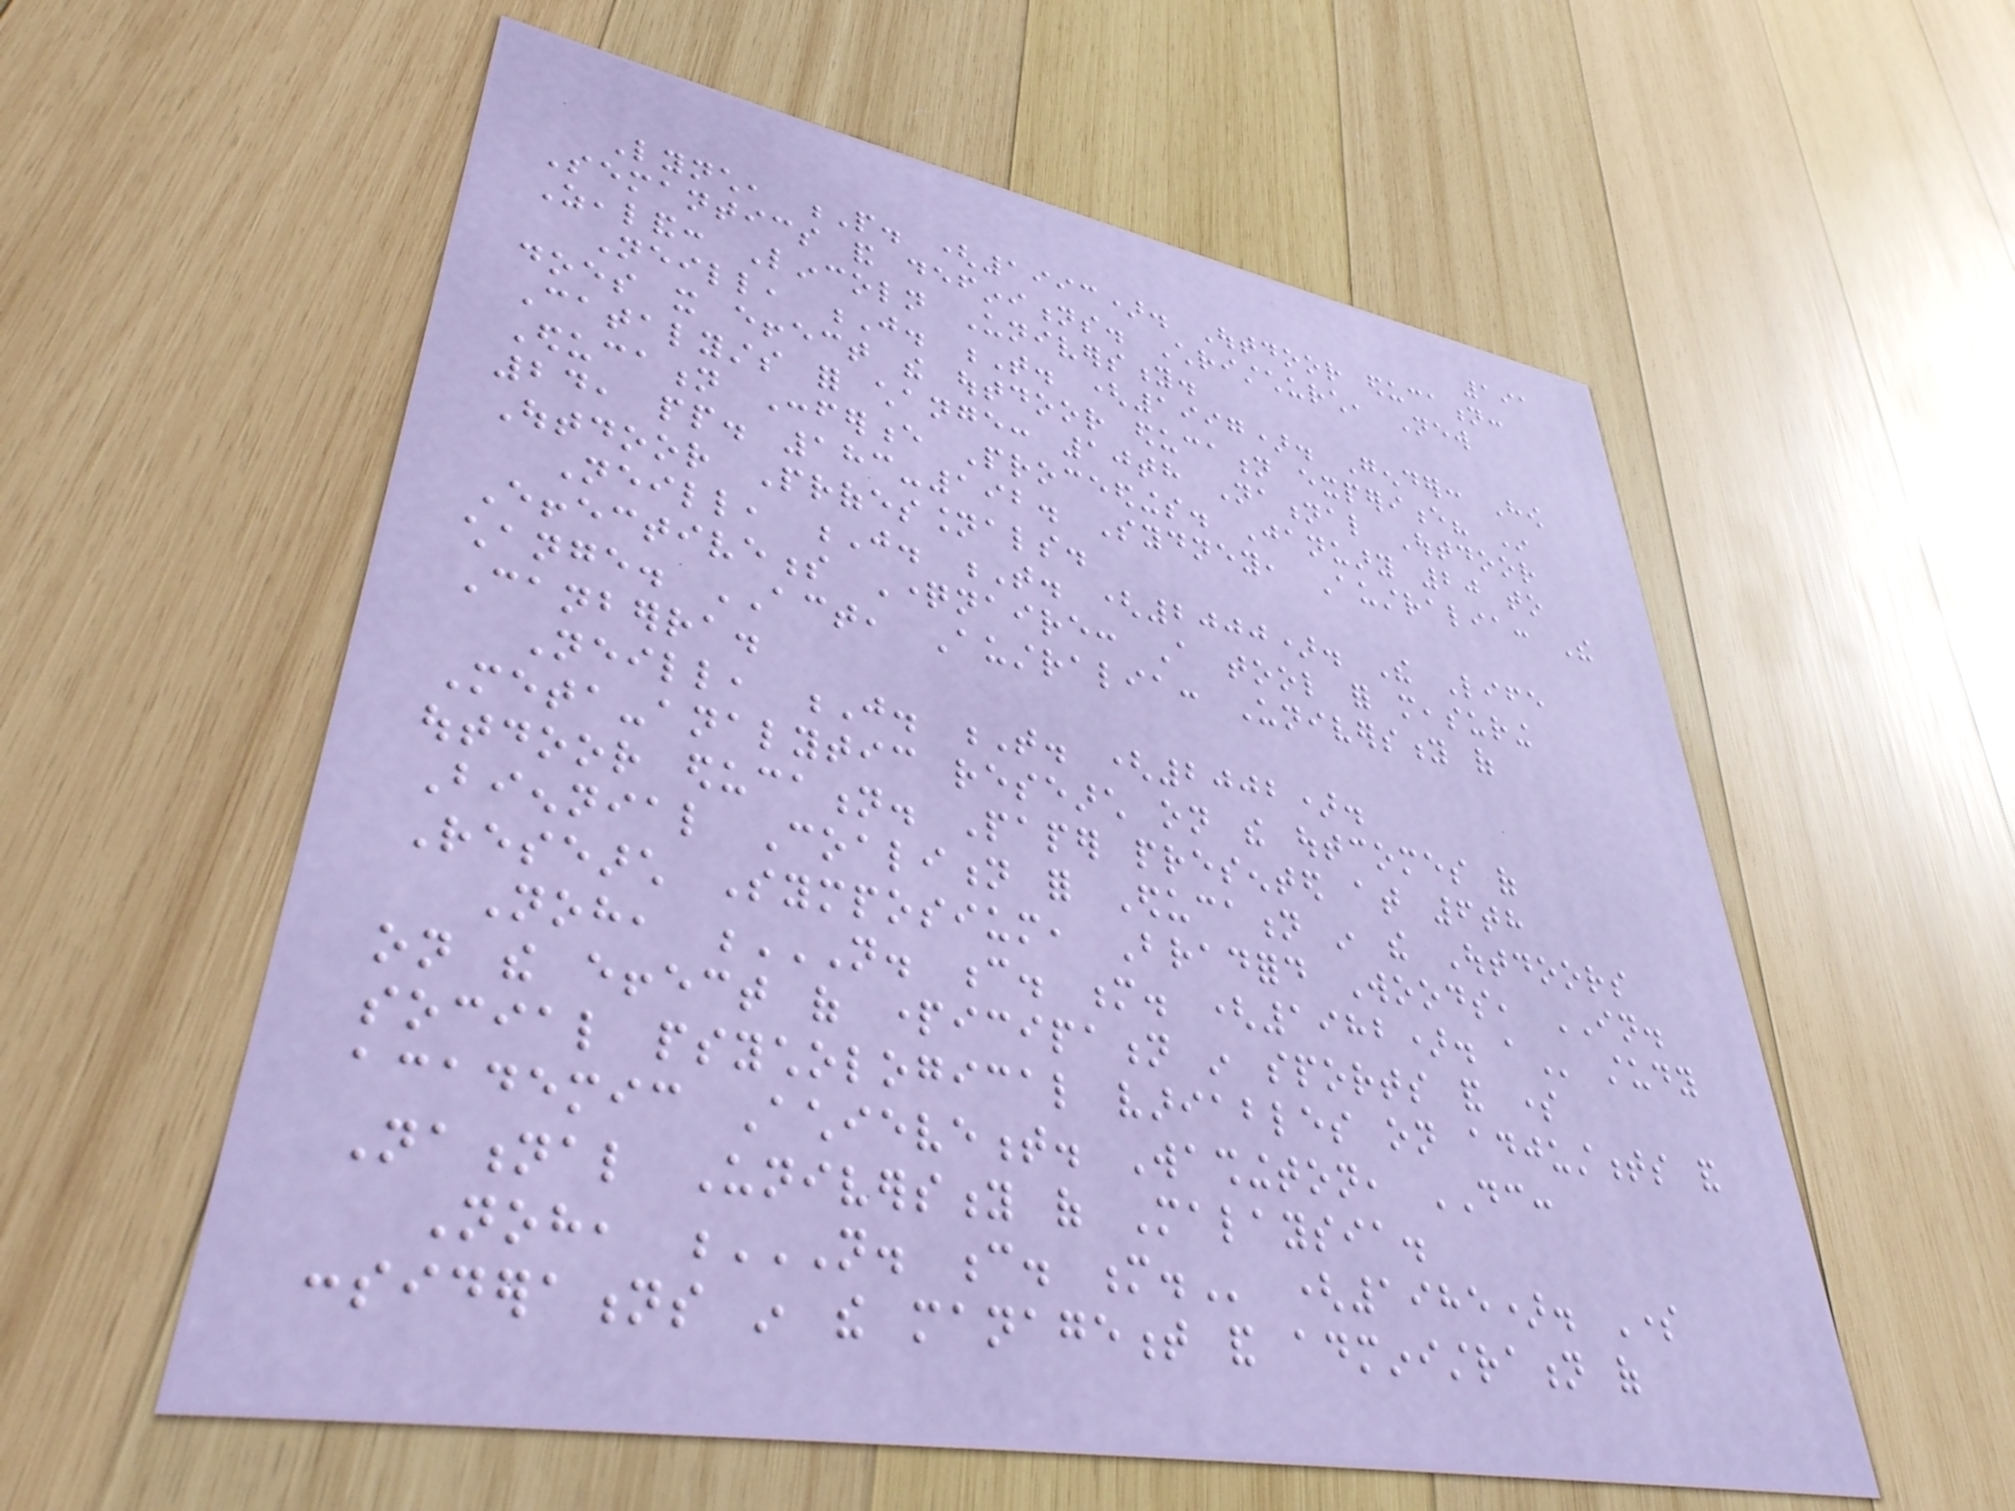191
Lynch, P. (1993). Outdoor education:
Semantics and definitions. Christchurch, New
Zealand: Lincoln University.
Neill, J. T. (1997). Gender: How
does it effect the outdoor education experience? In
Catalysts for change: 10th National Outdoor
Education Conference Proceedings. January 20 to
24, pp. 183-192. Sydney, Australia: The
Outdoor Professionals.
Neill, J. T. (2000). The Life
Effectiveness Questionnaire: A tool for measuring
change. ACT, Australia: University of
Canberra.
Neill, J. T. (2002).
Meta-analytic research on the outcomes of
outdoor education. Paper presented at 6th
Biennial Coalition for Education in the Outdoors
Research Symposium, Bradford Woods, IN.
Noh, N. C. M. (1982). A study
on the effect of participation in sports and some
social psychological variables on adjustments and
academic Achievement. Washington, DC:
National University of Malaysia.
Noh, N. C. M. (1985). Some
considerations in the management and administration of
